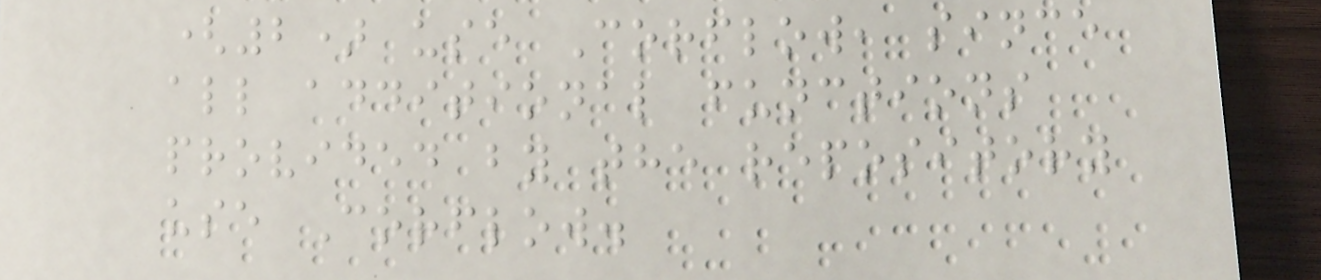(2) use Corflow, since
all additional functions
provided by the repository
use Corflow.
